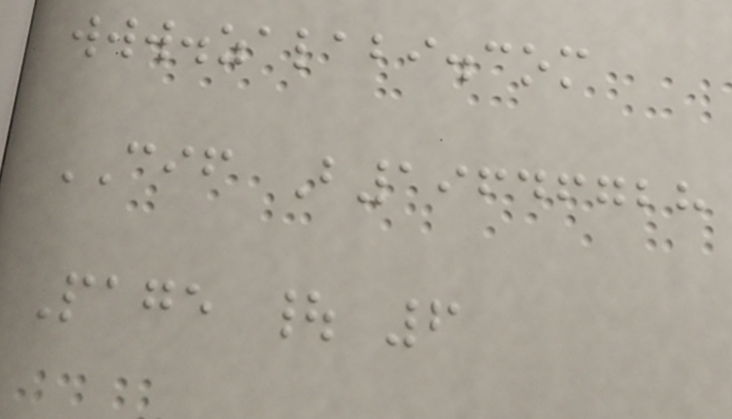www.zalabi.com
CIF B19646728
Page | 6
